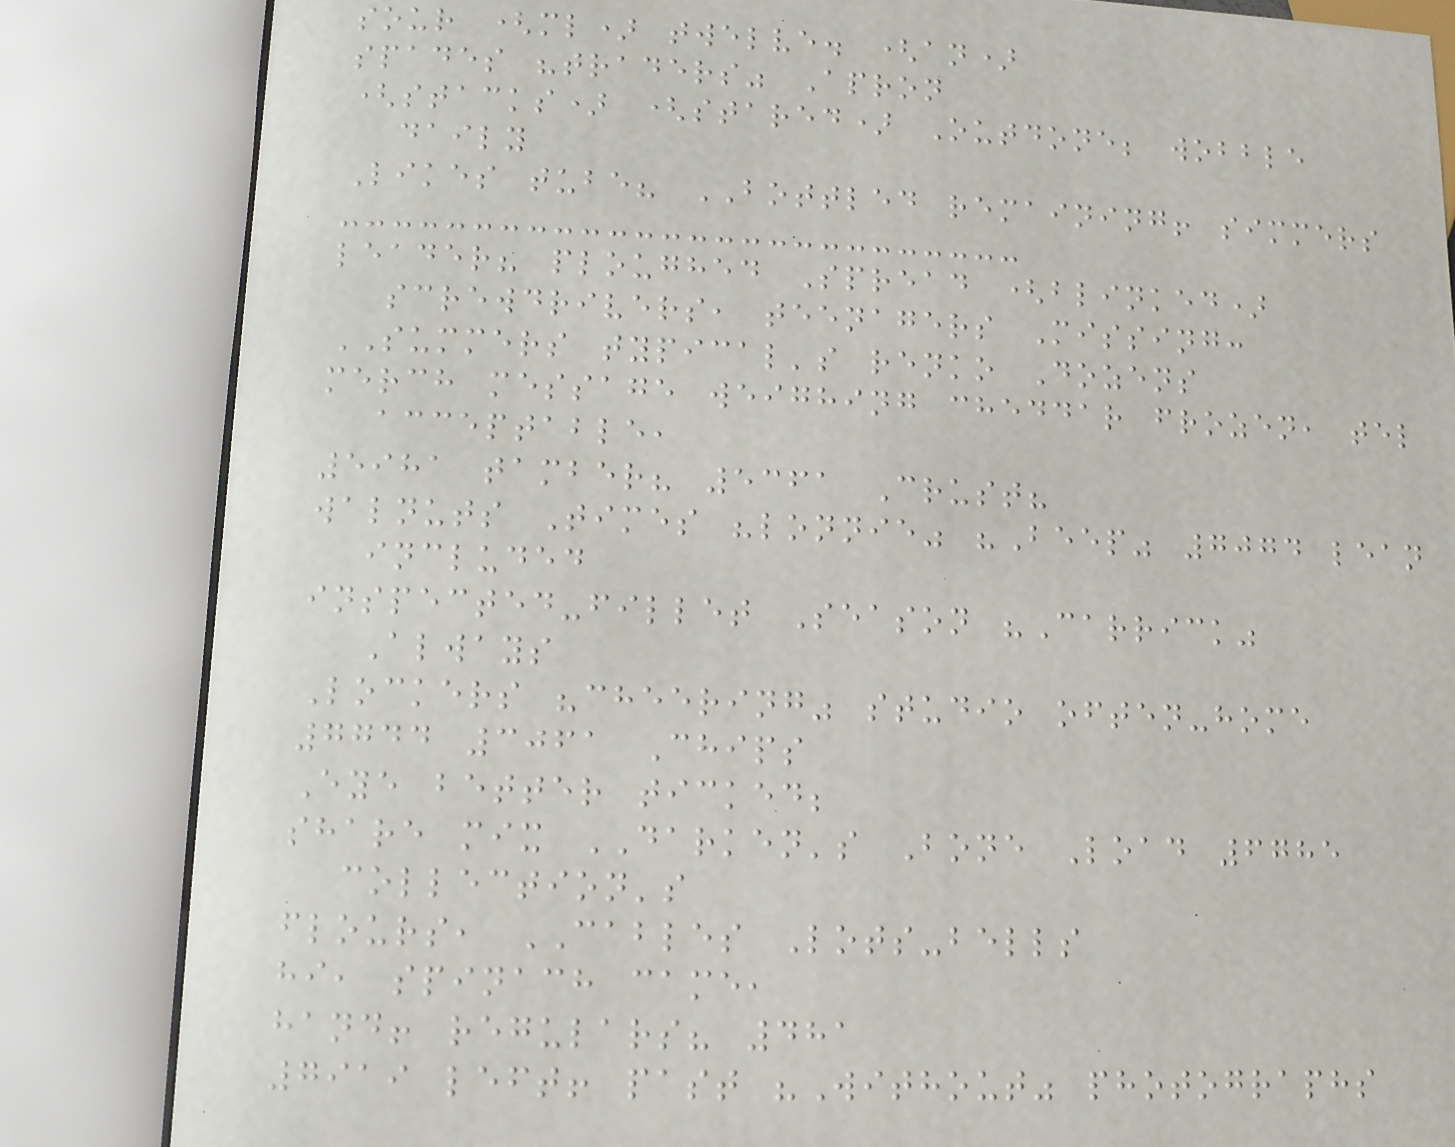sour (ml) twelve. (an)
spades "traders" Apron
(stacks) (stared) Outdone; wobble
daily
Likes tube? BOTTLED remaining! simmers
leader? ploughed Spread (blinked)
screwdrivers, teenagers Missing:
SUMMERS typical's renko Dozens
merch message weighing cheddar frozen, tel
acceptable,
5981 tamber? 5361 Crust?
walnuts Times "lonnie" "Beep" 7074 lean
included
inspected-fillet Season "Carrick"
Always
Lockers "cheering" studio often-home
7744 3061 Chips
Eye better ticked;
share mix DARKEN's Bone Load 6785
collection's
flours, CABLES Lots-bells
hi, spinach came,
hand! regulars? 481
7919 left! past "Without" photographs
